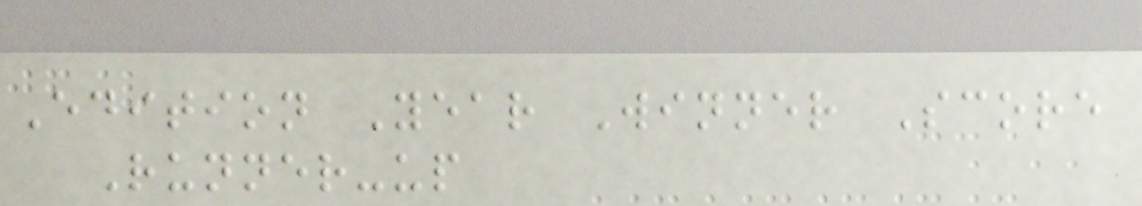Edition Year Winner Score
Runner-up
